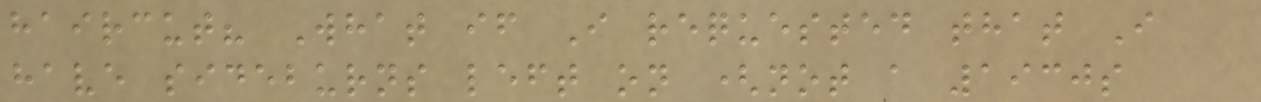haircut? What if I requested that I
have sideburns left on (not a 1930s
